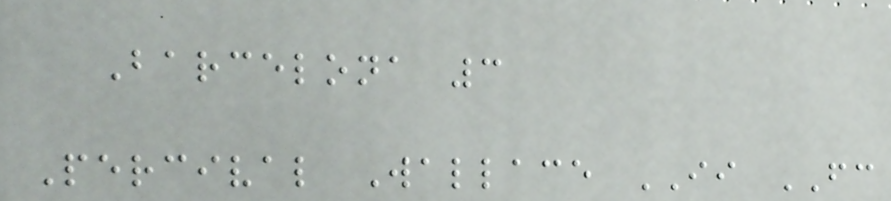Barcelona 3
Percival Wallace II FC
